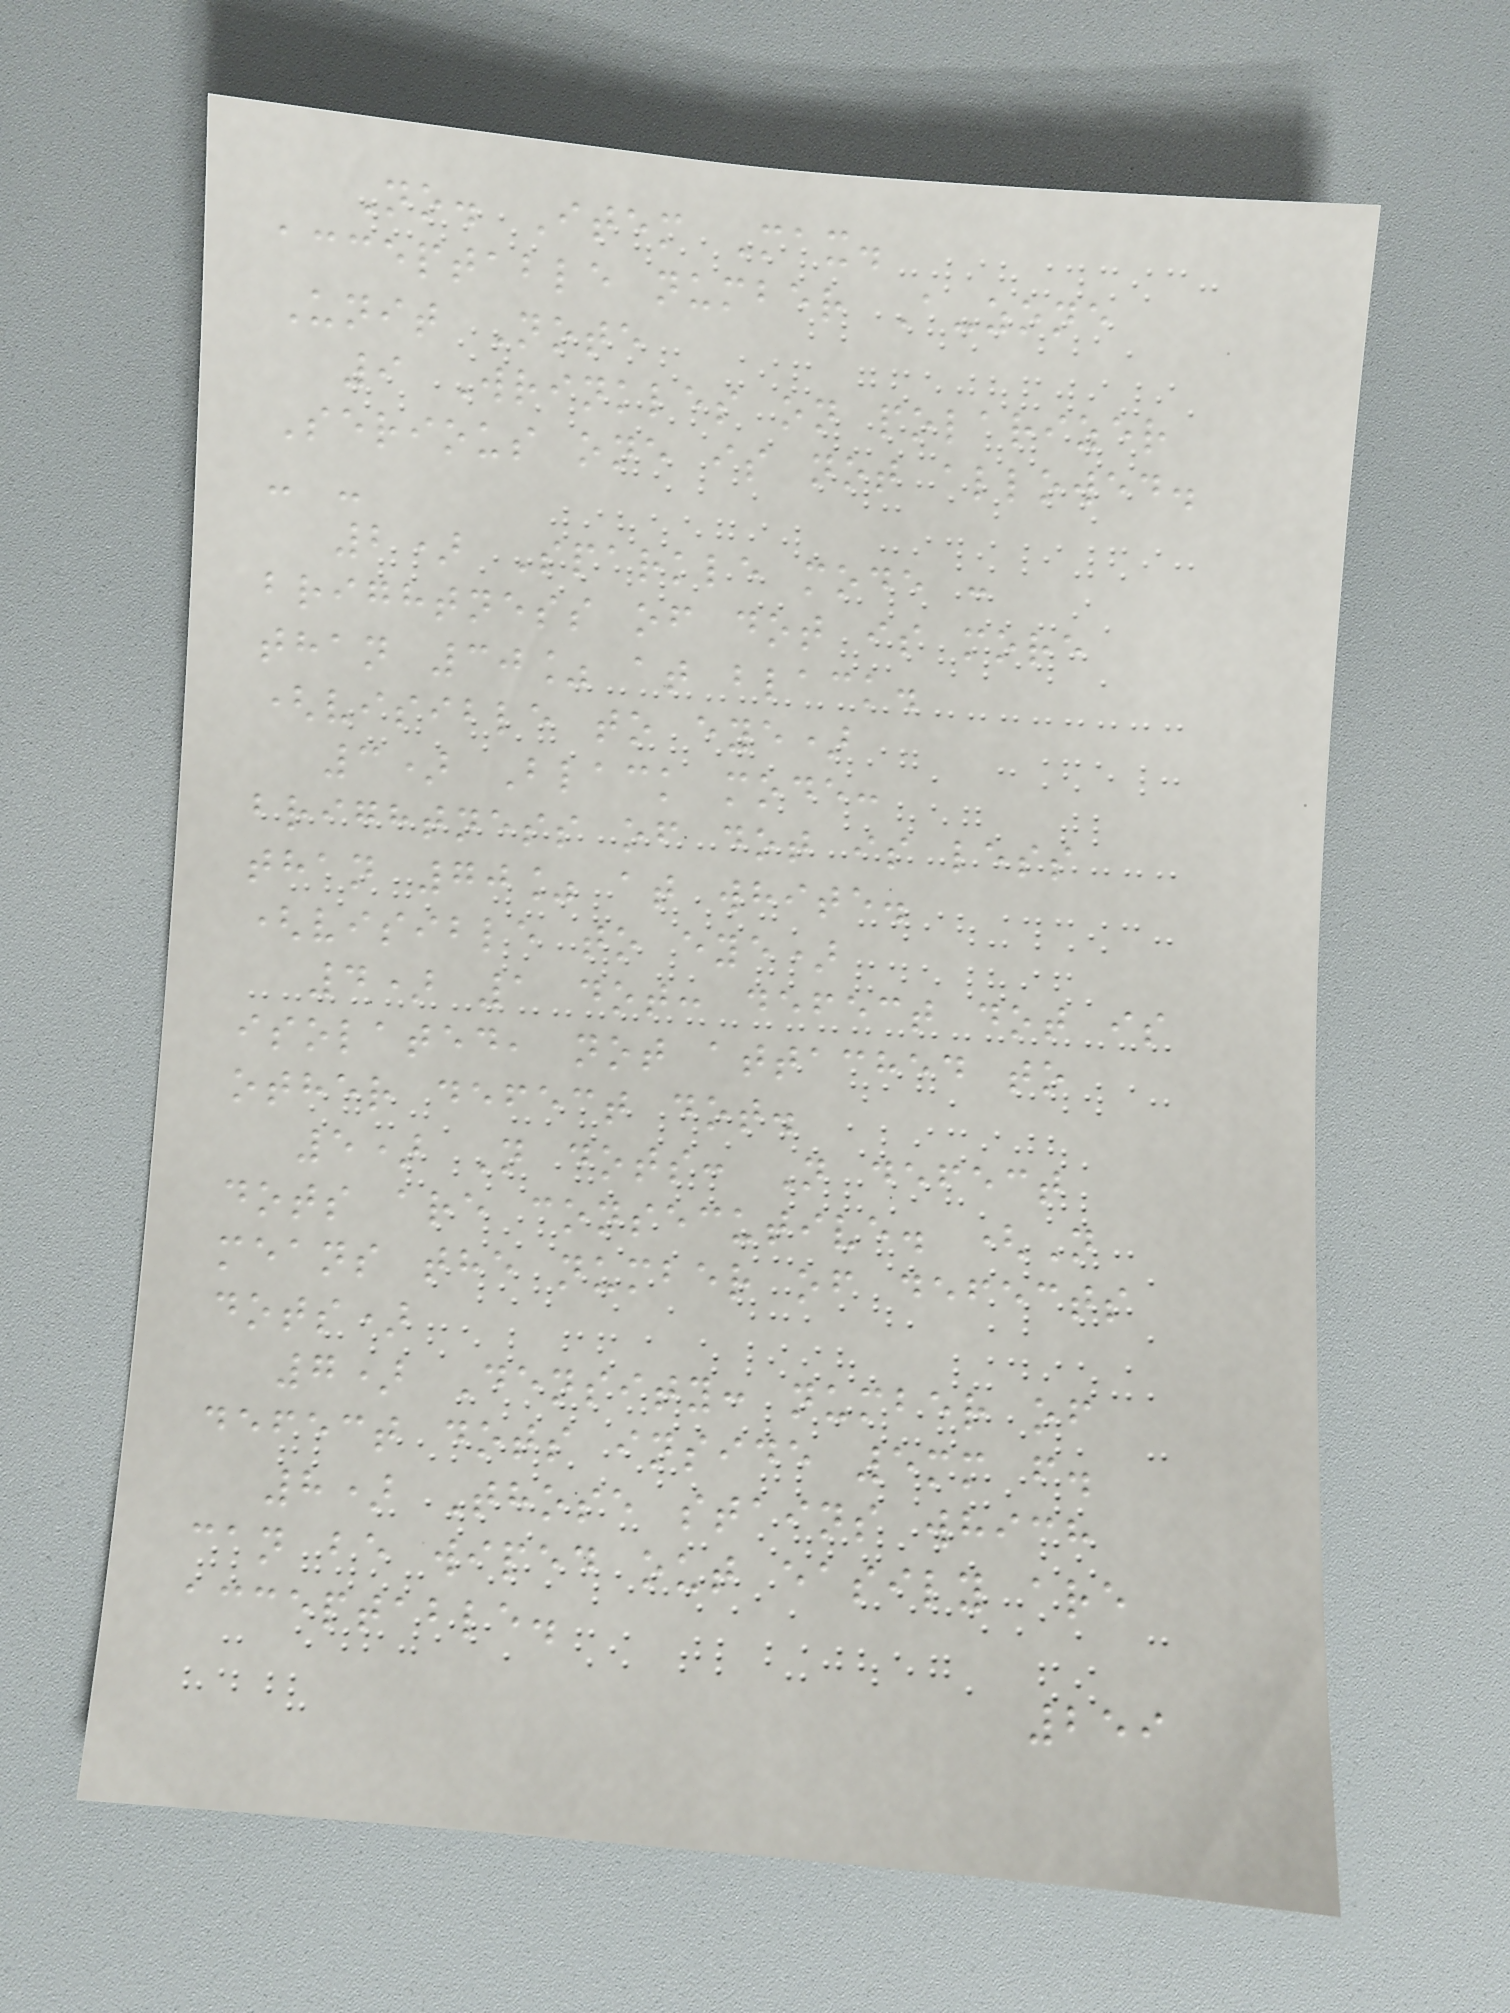No. Item Max.
acceptable number A-zone
Unit Note
9 Wrinkles on polarizer
Serious one is not allowed.
- -
2) Sparkle mode :
brightness of dot is more
than 30% at black.
(visible to eye)
3) Black mode:
brightness of dot is less
than 70% at white.
(visible to eye)
4) 1 dot: defect dot is
isolated, not attached to
other defect dot.
5) N dots: N defect
dots are consecutive. (N
means the number of defects
dots)
7) Density: number of
defect dots inside 5mm f.
8) Those stains which
can be wiped out easily are
acceptable.
259
